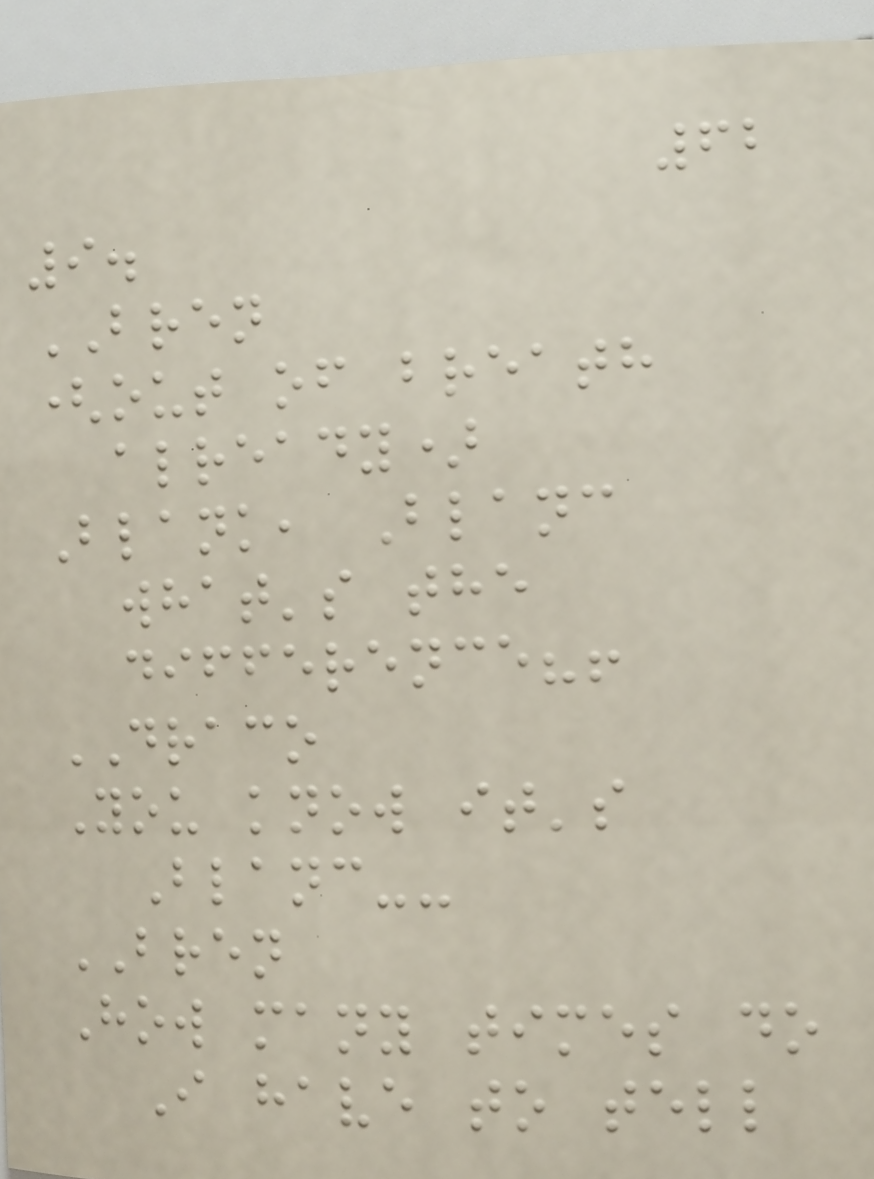62
9.
BREN
(out of breath
already)
Blank, Blanc
what's the
difference?!
DRACO
You know it's
Blanc--
BREN
How many times do
I have to tell
